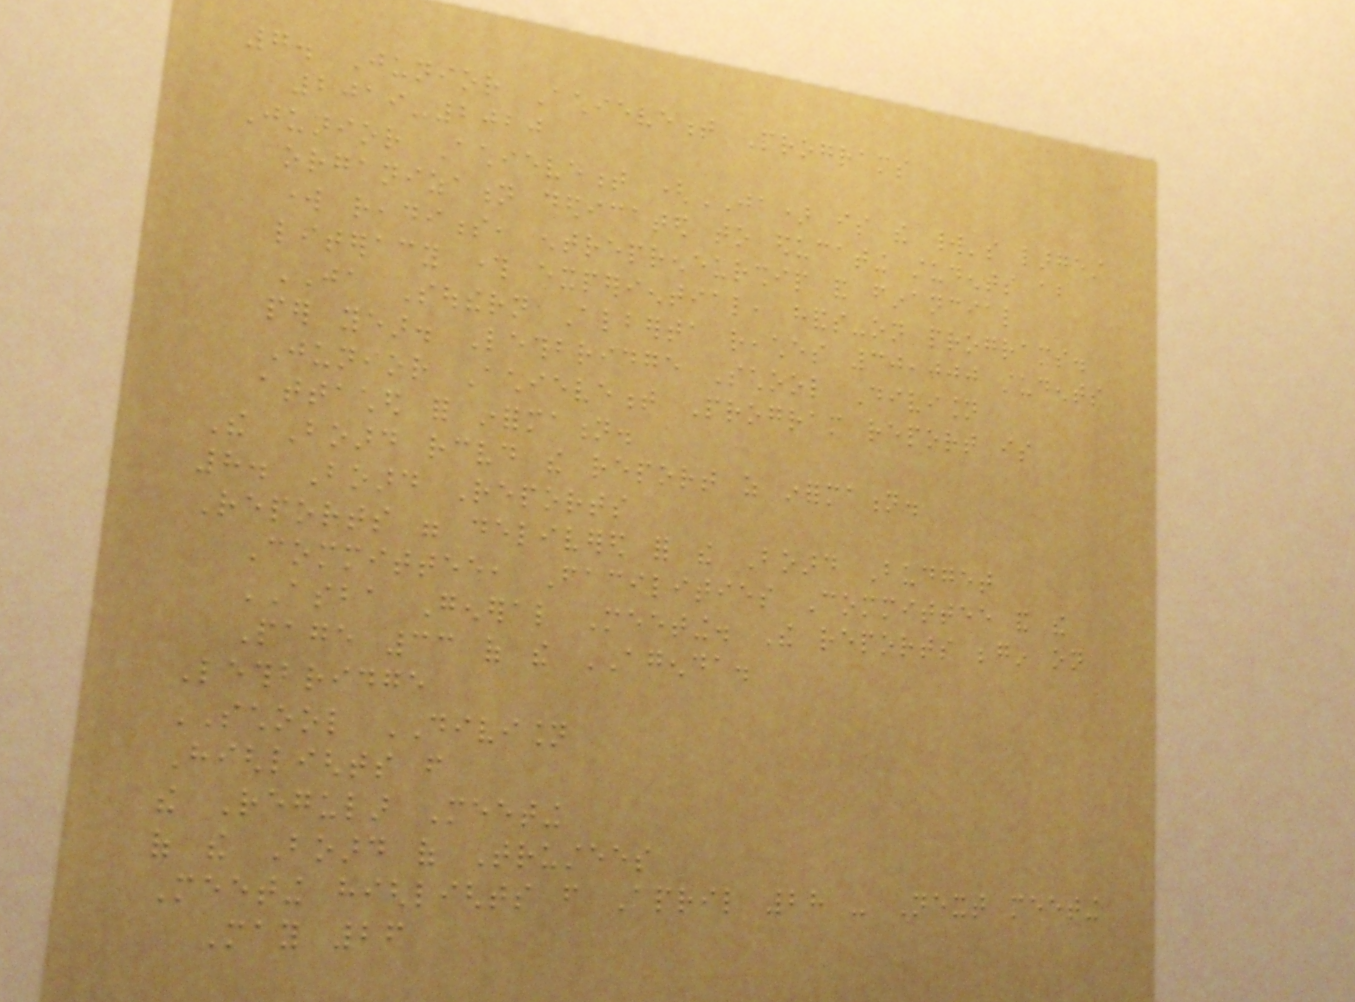7. Junior Achievement Programs
2019-2020
Junior Achievement (JA) is the world's largest
organization dedicated to educating students about
work readiness, entrepreneurship and financial
literacy through experiential, hands-on programs.
JA Southern Alberta reaches 30,000 students
per year. Lethbridge School Division
Junior Achievement Program report is
attached for information.
The Board received the report as information.
8. Board Reports
Reports were delivered for the Board Budget
Committee, Facilities Committee and the
ASBA General Meeting. The reports begin on
Page 33 of the AGENDA.
Lethbridge
SCHOOL DIVISION
Highlights from
the Regular Meeting
of the Board of Trustees
Meeting highlights from April 28 - Next meeting
May 26
